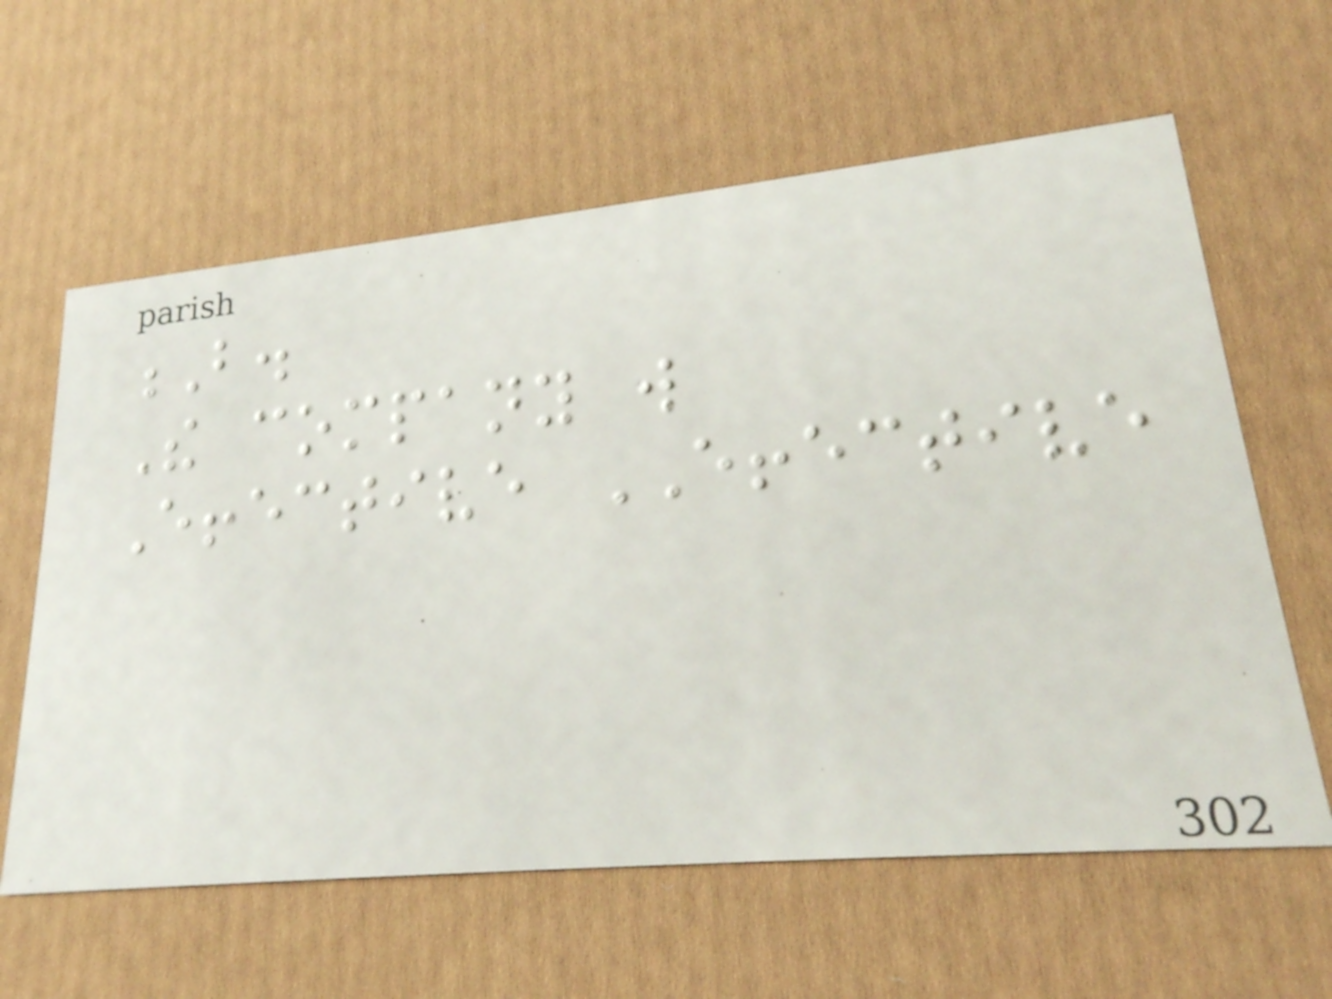B.
The company will
Effective EFFECTIVE
